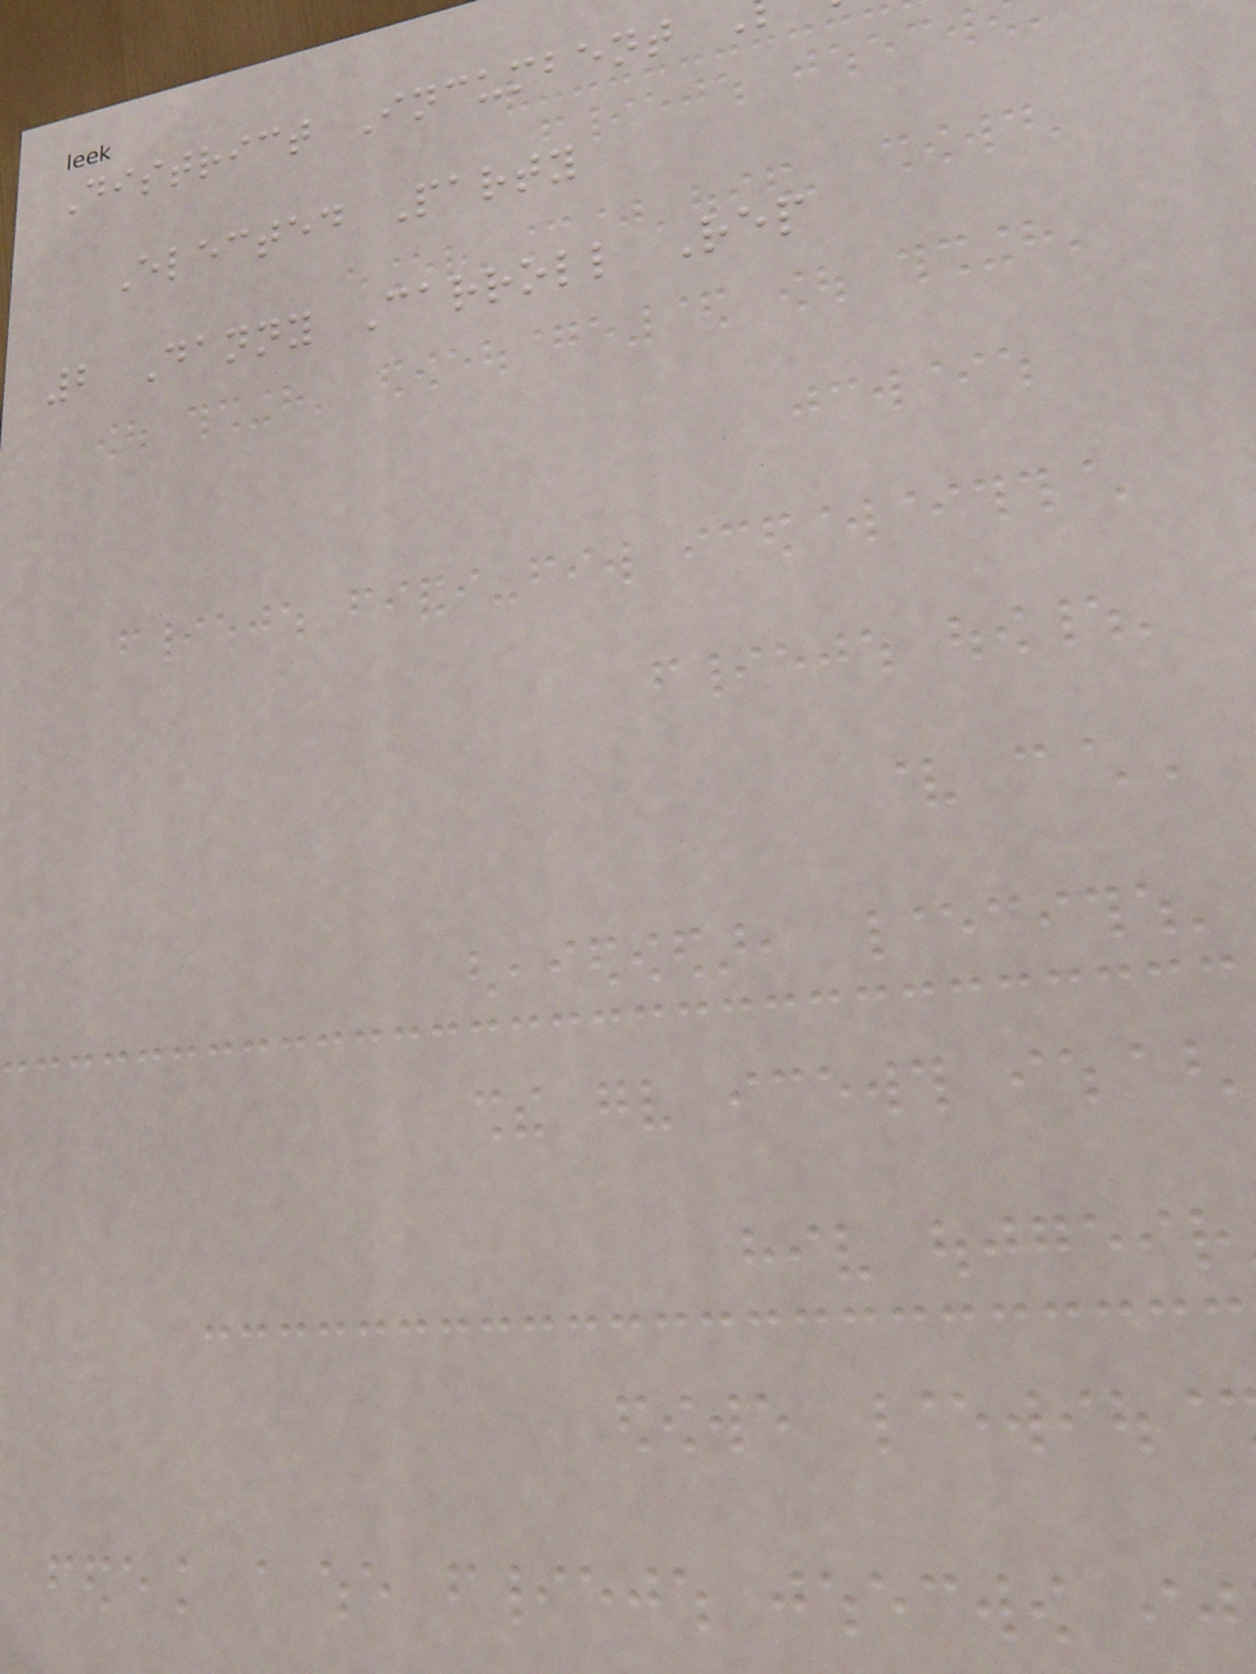District Incumbent
Elected Party
2 Danny Carroll Rep
